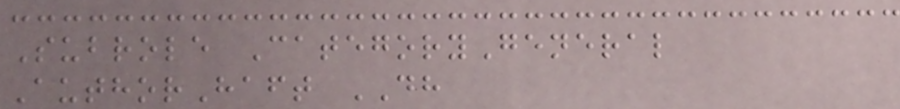Subrole CategoryGeneral
AuthorHaft DH
